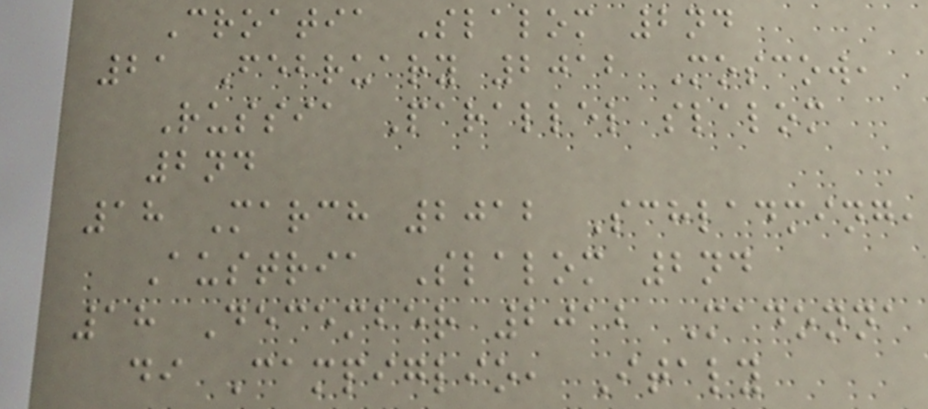Croatia Slalom 2nd
21 February 2012 Moscow,
Russia Parallel slalom
2nd
18 March 2012 Schladming,
Austria Slalom 2nd
18 December 2012 Madonna
di Campiglio, Italy
